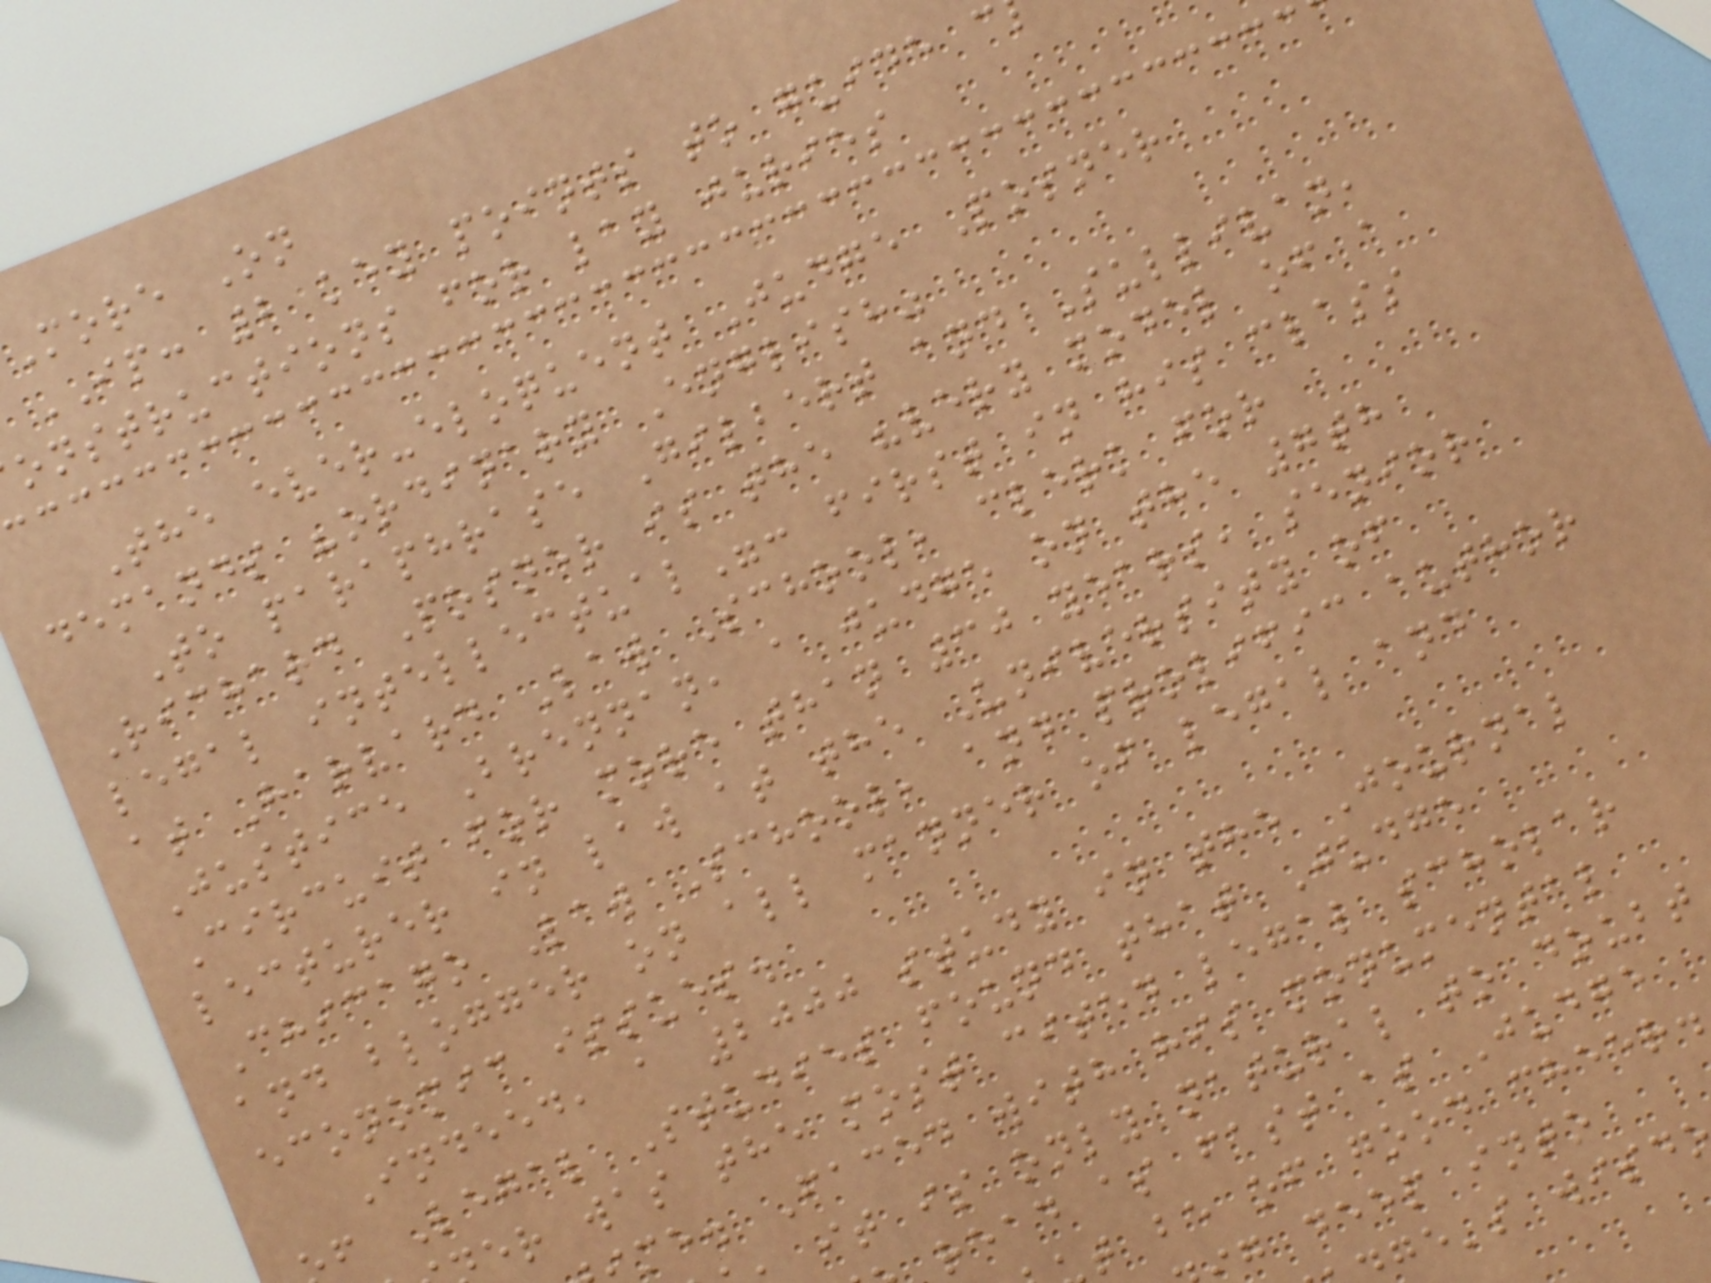More On
IP: 2 key points to guide c
onstructions for lay juries
The ever-eloquent Judge Posner
demands "ordinary English"
To paraphrase Gilbert and Sullivan,
Richard Posner is the "very model of a
legal intellectual": first in his class
at Harvard Law School, clerk for
Justice Brennan, a judge on the 7th
Circuit for more than 30 years, senior
lecturer in law at the University of
Chicago Law School, and prolific author
and blogger on all manner of legal and
economic issues.
Indeed, a 2000 study in the Journal
f Legal Studies found that Judge
er was the most cited legal scholar
me. Faced with his monumental
it is only natural to doubt
read as fast as Judge
t be of good cheer.
g deep into
